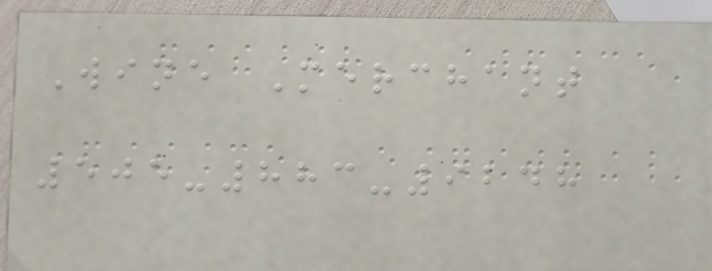Wine Merchant
505-883-9248
